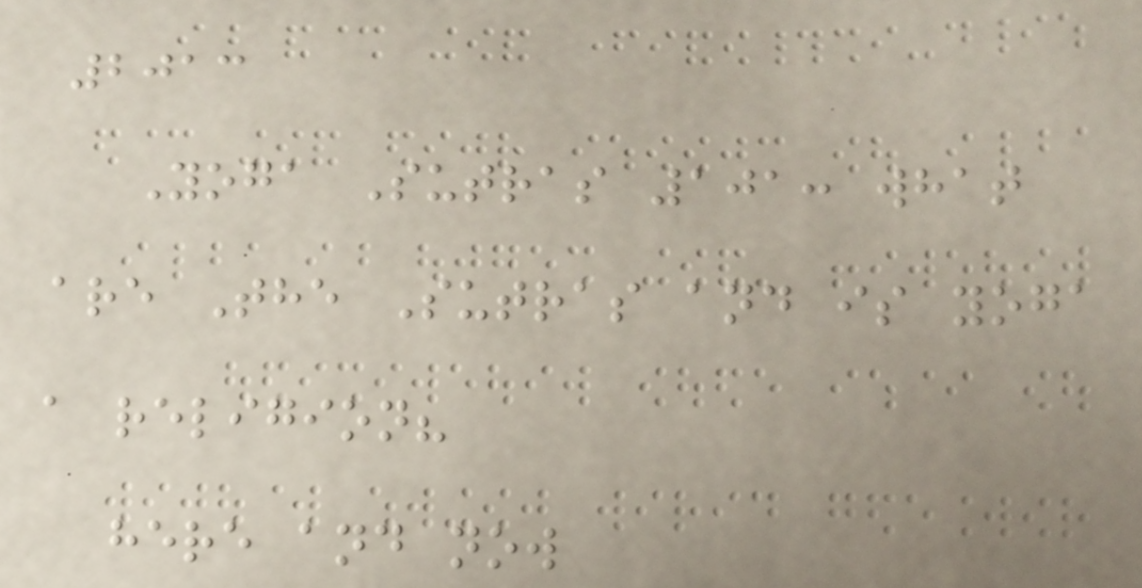2013
Yoga Sutras 101: what
are The Sutras and is yoga
a religion?
here and now
